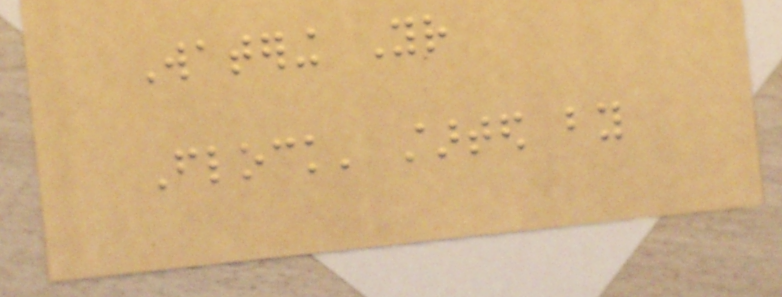Watering Your
Flock' started by
